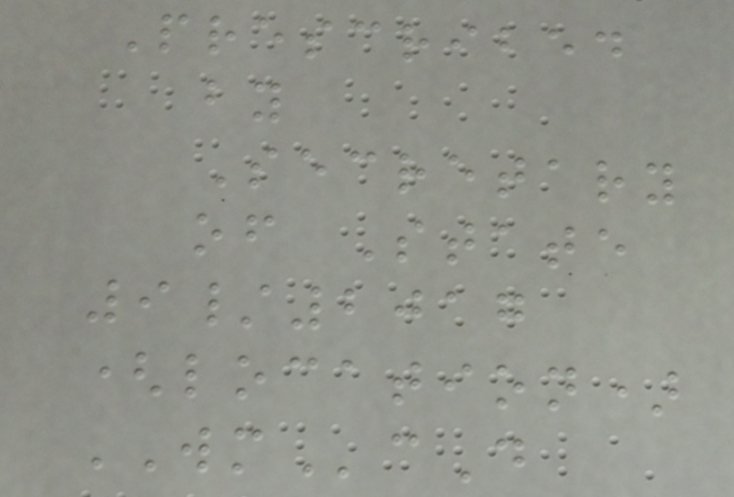Prescribed
by
Secretary
of State
9/2017
(location)
WMcD
